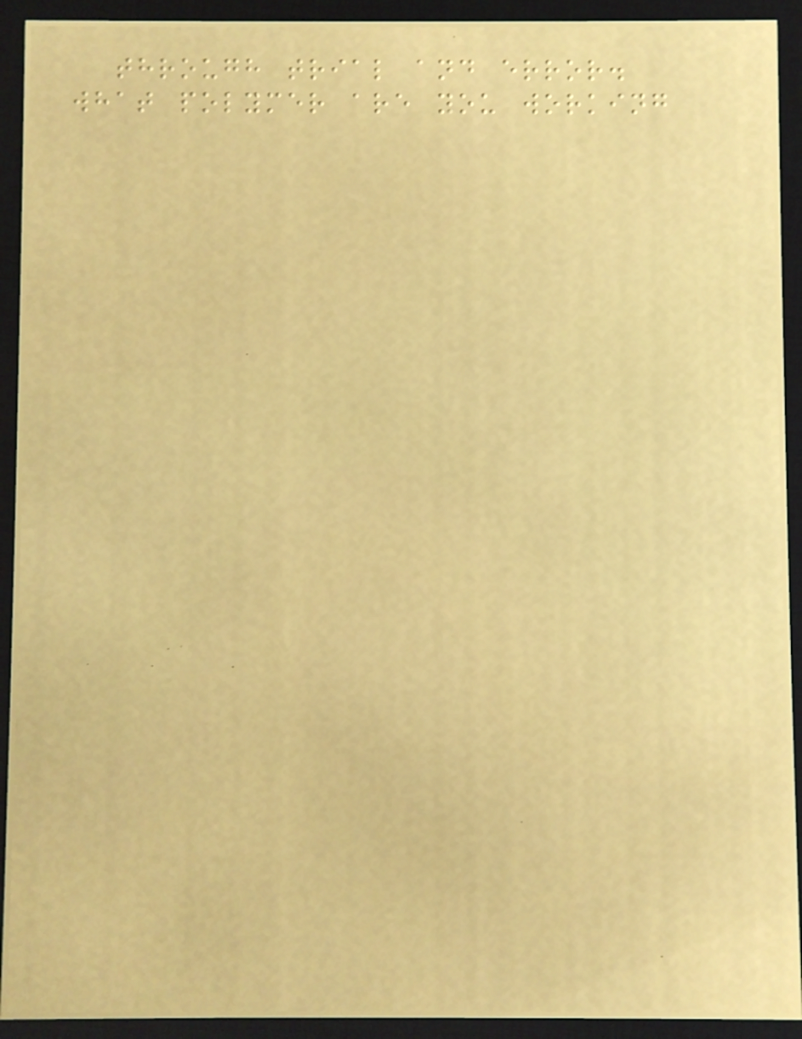through trial and error.
what polymer are you working
